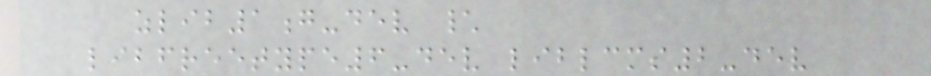zlib1g-dev \
libfreetype6-dev liblcms2-dev
